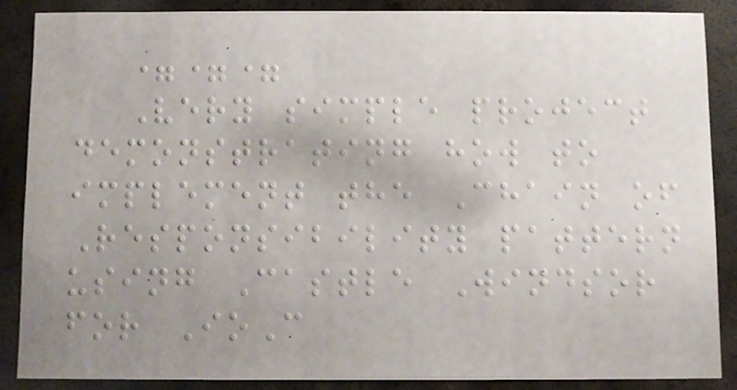===
Very simple project
demonstrating how to
implement the Chain of
Responsibility pattern
using Castle Windsor
for IoC
